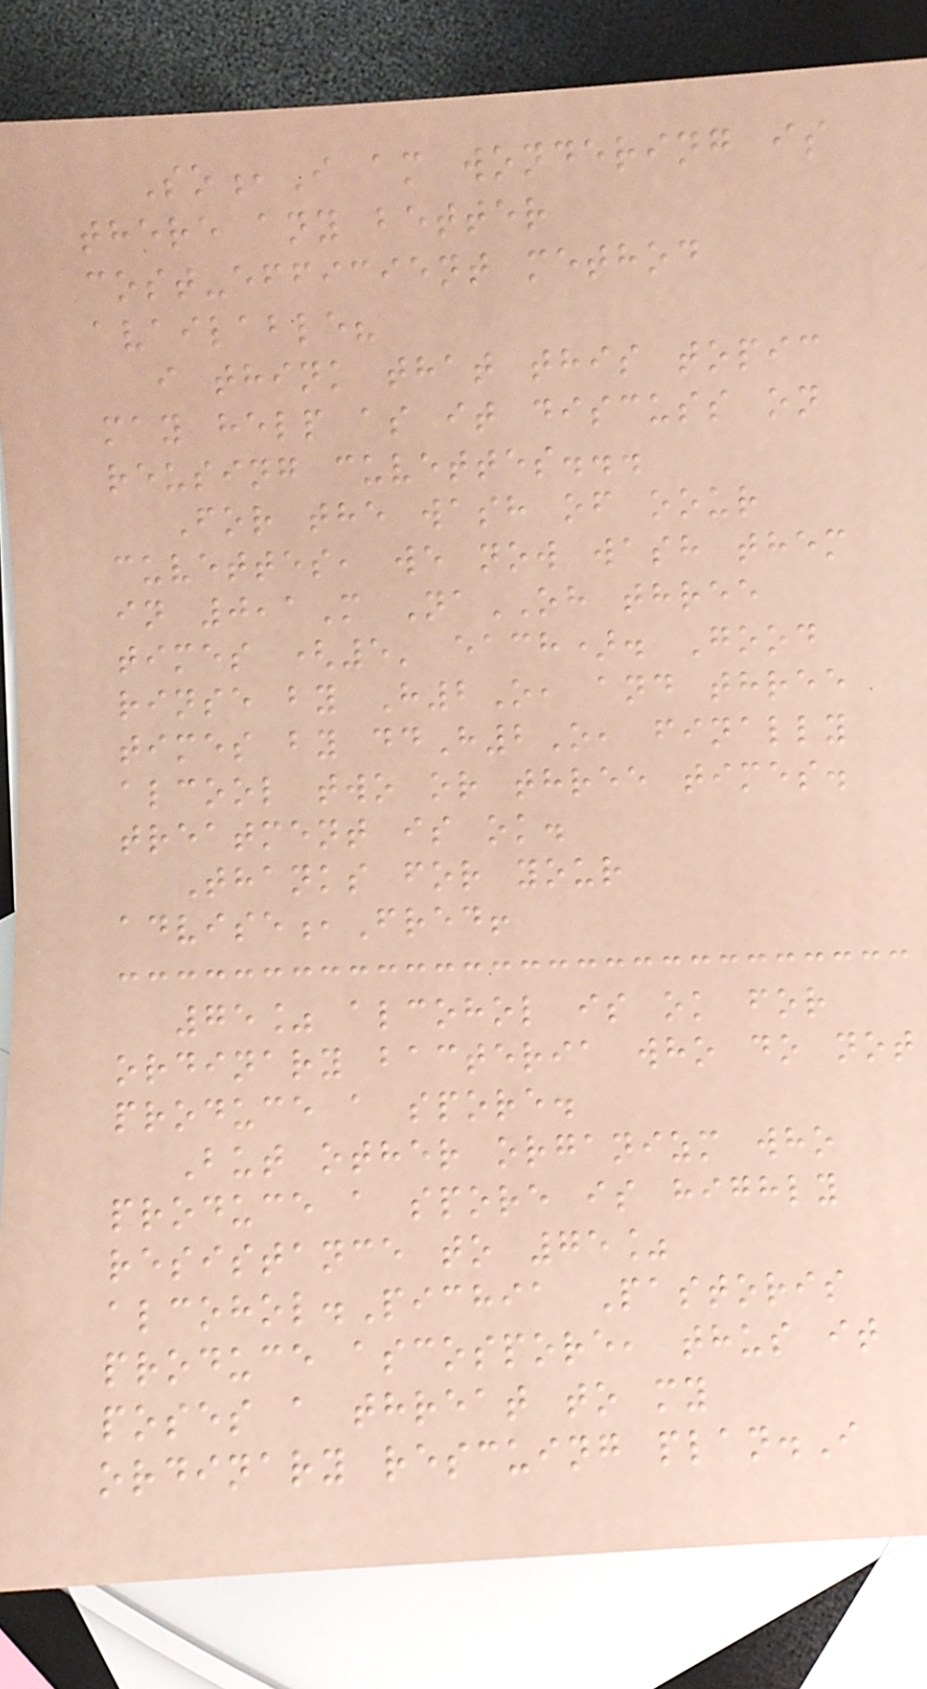So,I am wondering is
there any better
cost-efficient method
available?
i think that this topic
may help as it discuss on
reusing cuvettes...
For the wash of oour
cuvettes, we now wash them
in 0,1M NaOH three
times (5' each). Good
rinse by H2O, and three
times by ddH2O, finally
alcool two or three times.
treatment is ok.
Thanks for your
advise,Fred!
75% alcohol is ok for
ordinary bacteria who do not
produce a spore.
But other organizm who
produce a spore is highly
resistance to 75%
alcohol.Pichia Pastoris
produce ascospore, thus it
poses a threat to my
ordinary rescuing plan.I
